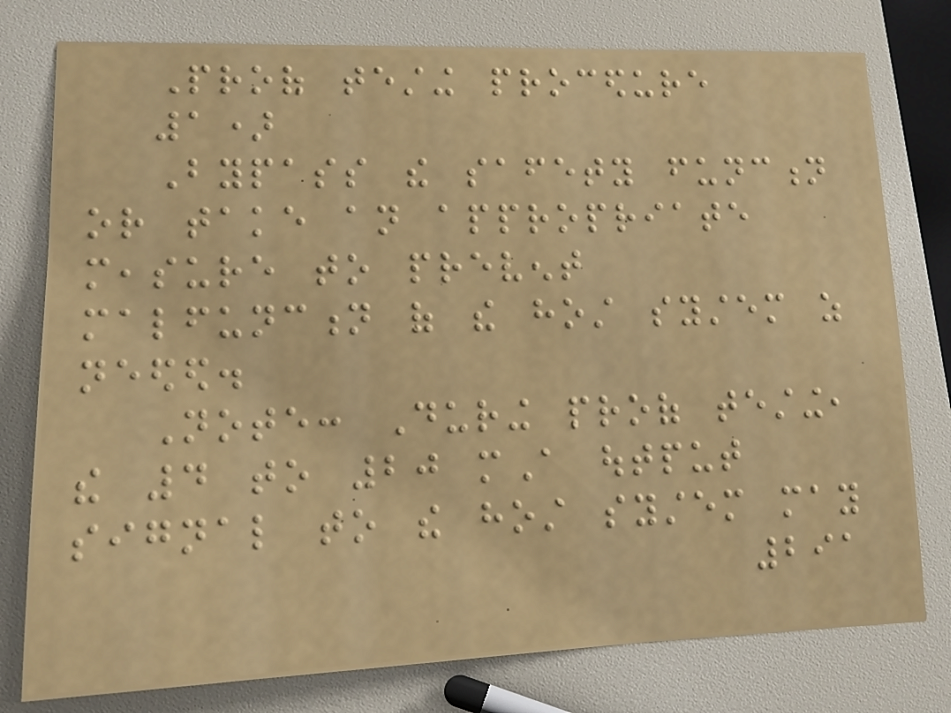Proof testing procedure
1)
Bypass the safety function
or take an appropriate
measure to prevent
malfunction of the host system as
needed.
Note: During proof testing,
the 4 to 20 mA output
signal to the host system may
291
